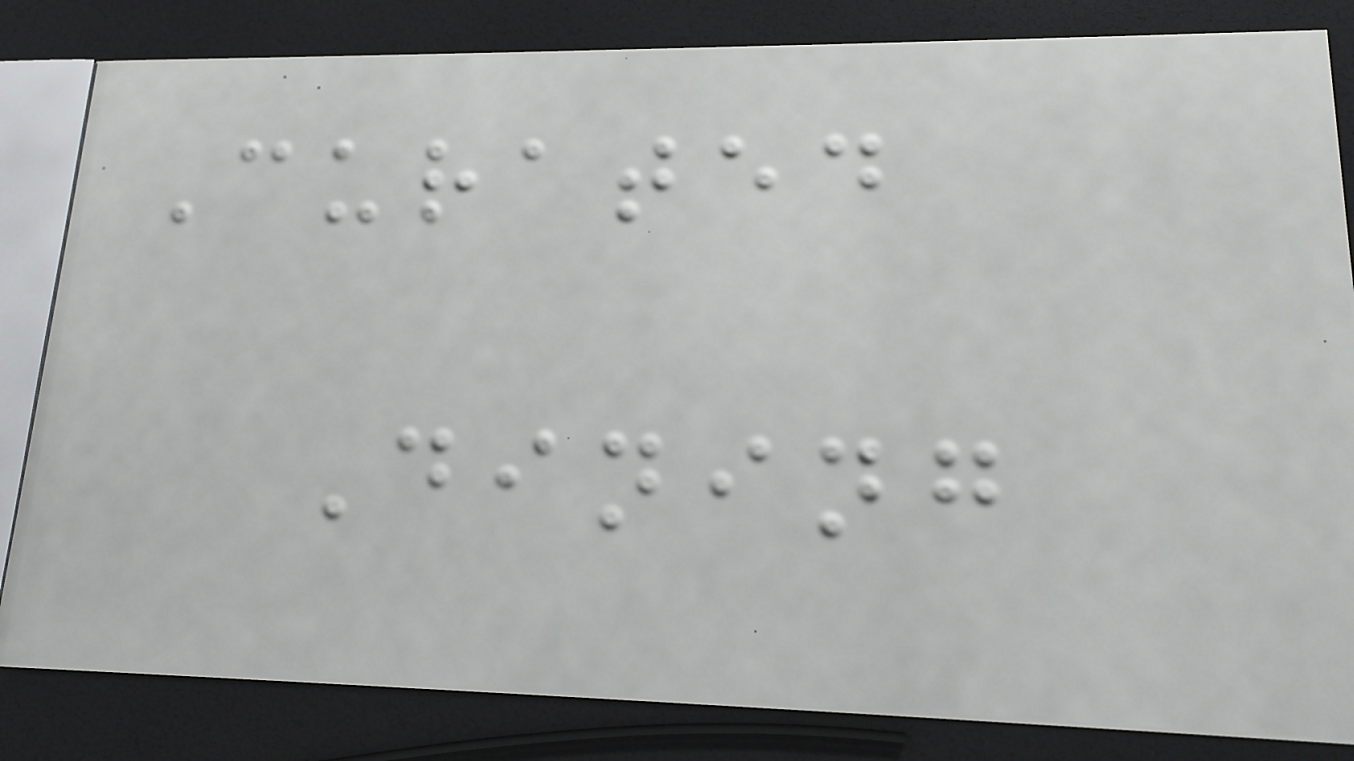Curated
Dining
